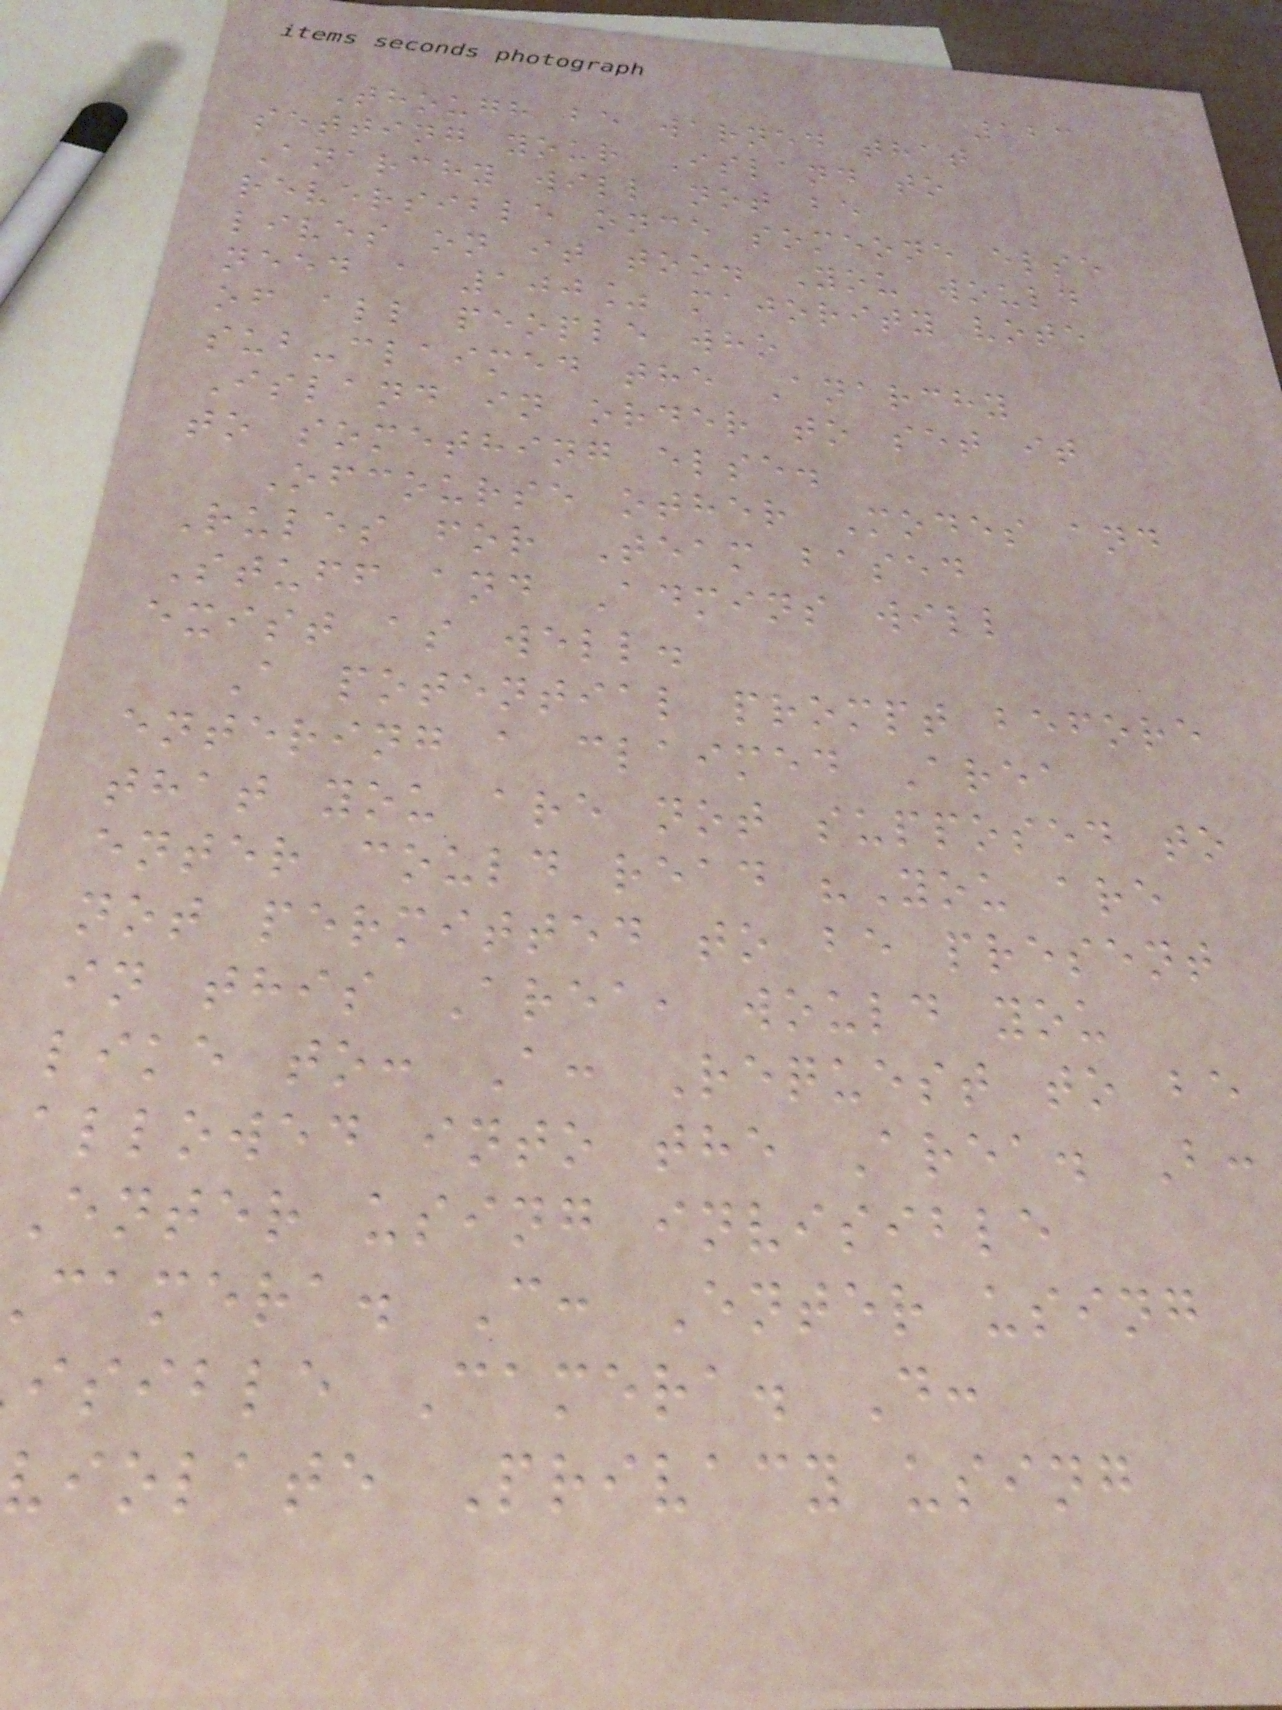123
Though be warned that
setting your Island to
Anarchy will not be
reversible once someone else
lives on it too. You would
need a 100% majority vote
of all people who
sub-claimed the Anarchy
Island in order to set it
to something else.
Ofcourse other Modes and
Rules for Team based
Stuff and Admins will
exist as well.
A potential prompt before
entering a claimed Area
that you are not supposed to
enter could read "You are
not permitted to be present
in this Area, would you
like to: A: Request to be
allowed into the Area. B:
Enter using invisible
camera. C: Enter using
isible Camera. D:
violate Privacy using
